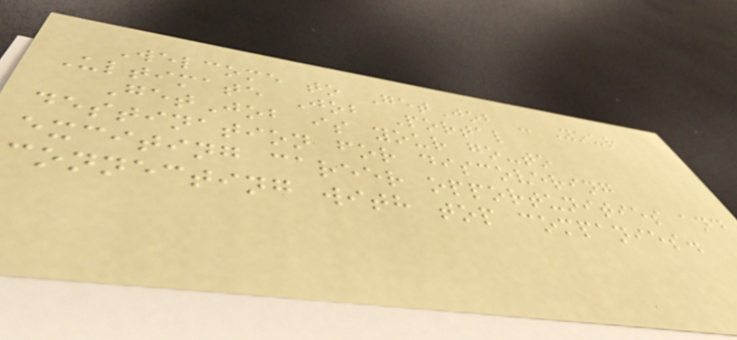Welcome to GetJob - Your
Ultimate Job Portal
GetJob is your go-to
destination for discovering
exciting career opportunities and
connecting with top companies.
